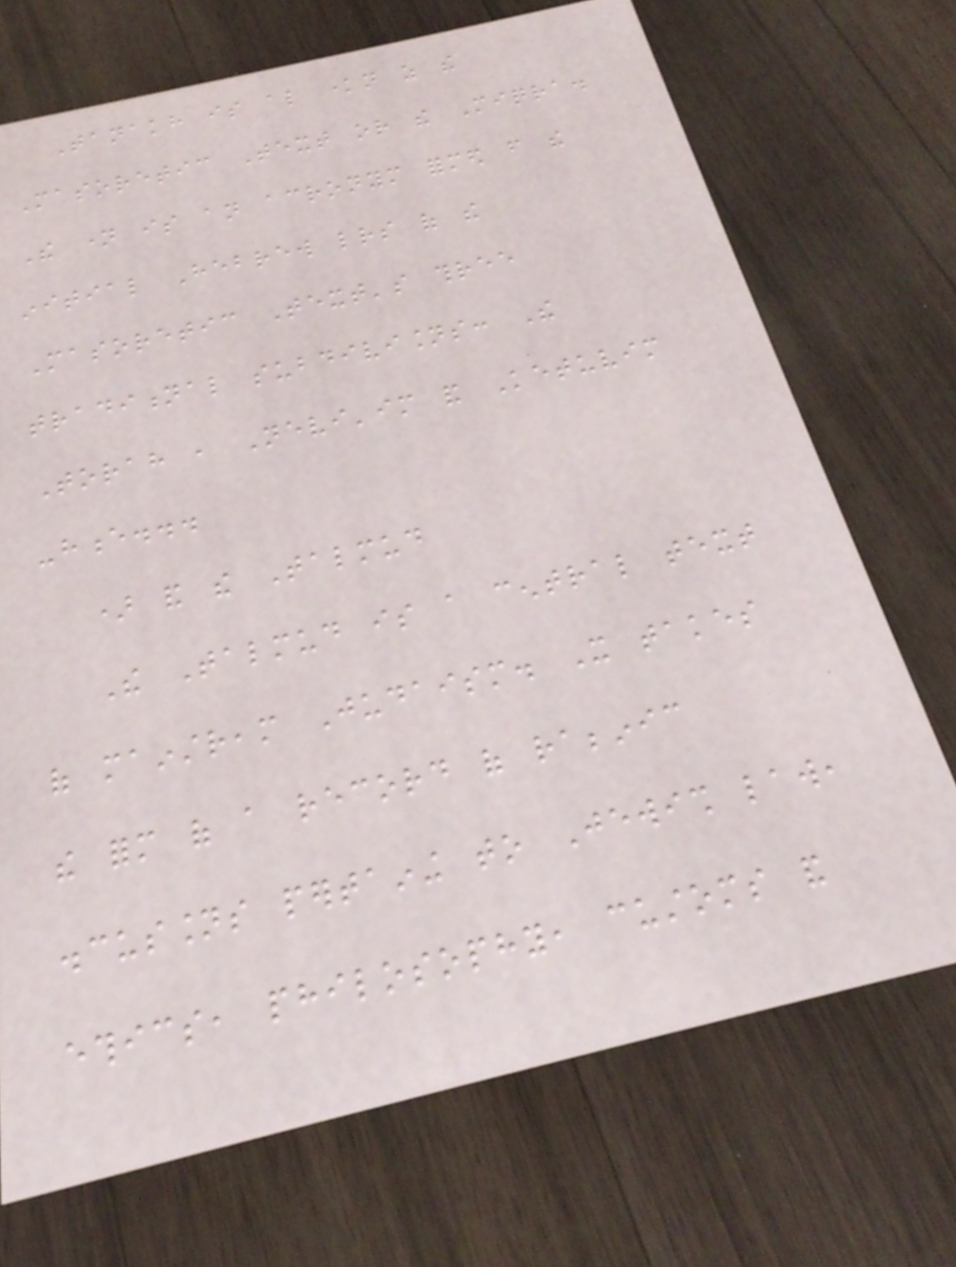Tanakh is also known as the
Masoretic Text or the Miqra.
The name is an acronym formed from the
initial Hebrew letters of the
Masoretic Text's three
traditional subdivisions: The
Torah , Nevi'im and Ketuvim
-hence...
) and the Talmud
The Talmud is a central text
of mainstream Judaism. It takes
the form of a record of rabbinic
discussions pertaining to Jewish law,
ethics, philosophy, customs and
